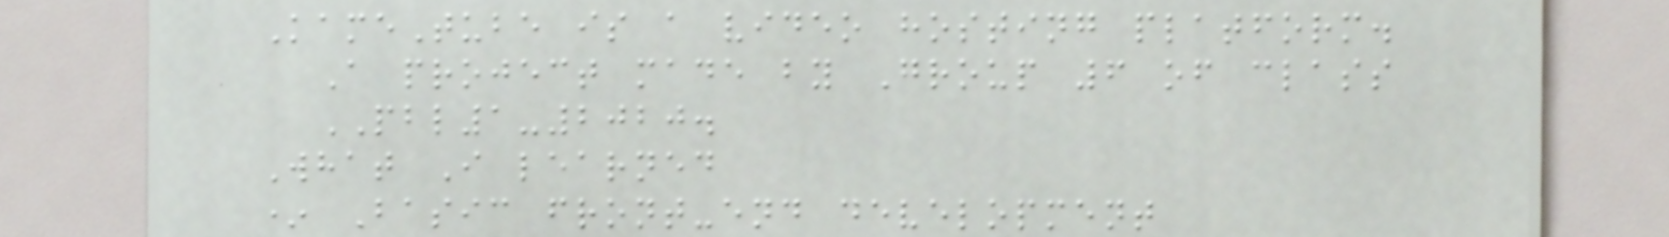KameTube is a video hosting platform.
A project made by Group 6 of class
PBL1-2020.
What I learned
* Basic front-end development
